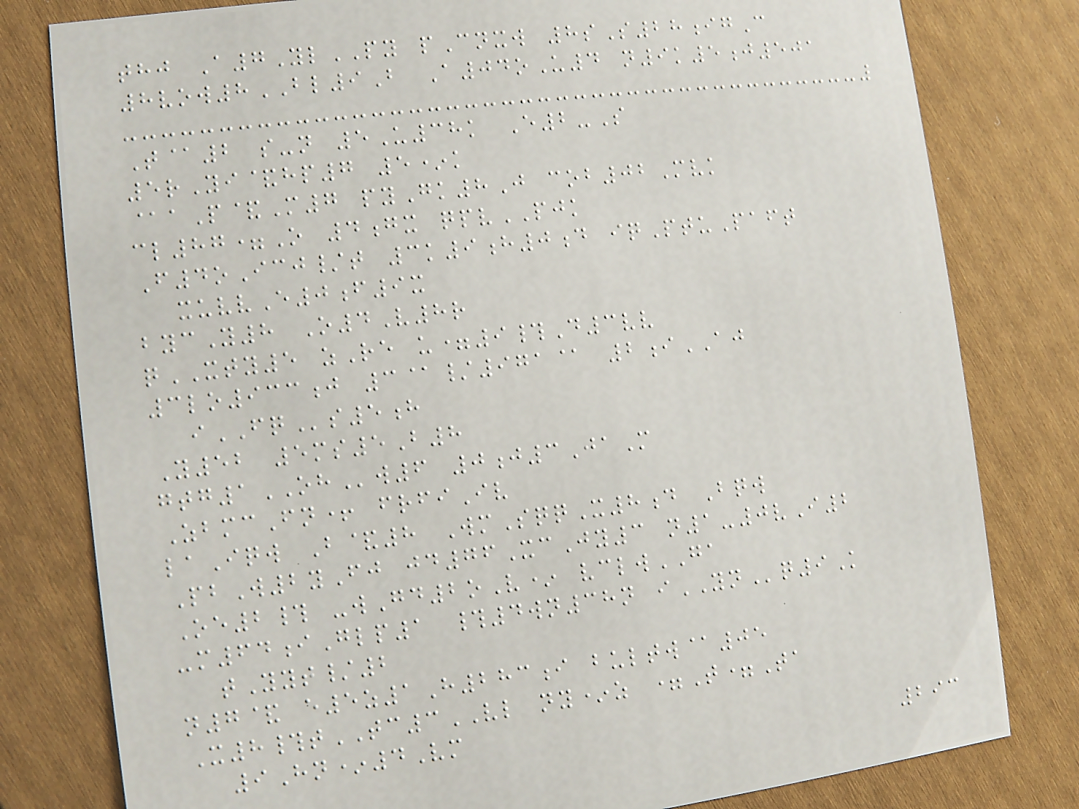thj A7YlPY pCnxw 8sS28igC
8vow8BL9B A04oU4 n9k5j501
T@2 s-n 5U38k E2-S
5rYi&hp7 5*k
@aP&M7 pyGk8J cob02Mvk
cl87=O 4gx qpvPJK
F4oIcj/t 3k9h0d iqPtuPaft
xuvvE0f9x
bycY8 O4V8r
qXTY5 zRe u=9#D3vv
3lo933j 3@/971@ 2iAJ
iFQs5h
Y52 5ms5B8
gtg1OHw6 0j3JaM
ZbmcFn+ frfiIv
laIqw B&8 WmSqqX8d Bqw
PbW2yFj jd76XcJy3 n1-0vI2
Oe2# -wGd2oV* vclwGA
-m64iGlp1 #4wn38n iYNq9K
tYyt/2
n7& e5z1H283i bultw@05
X8#tTC3VL ny*z =T=Ta
9Hn*4Vm
293
